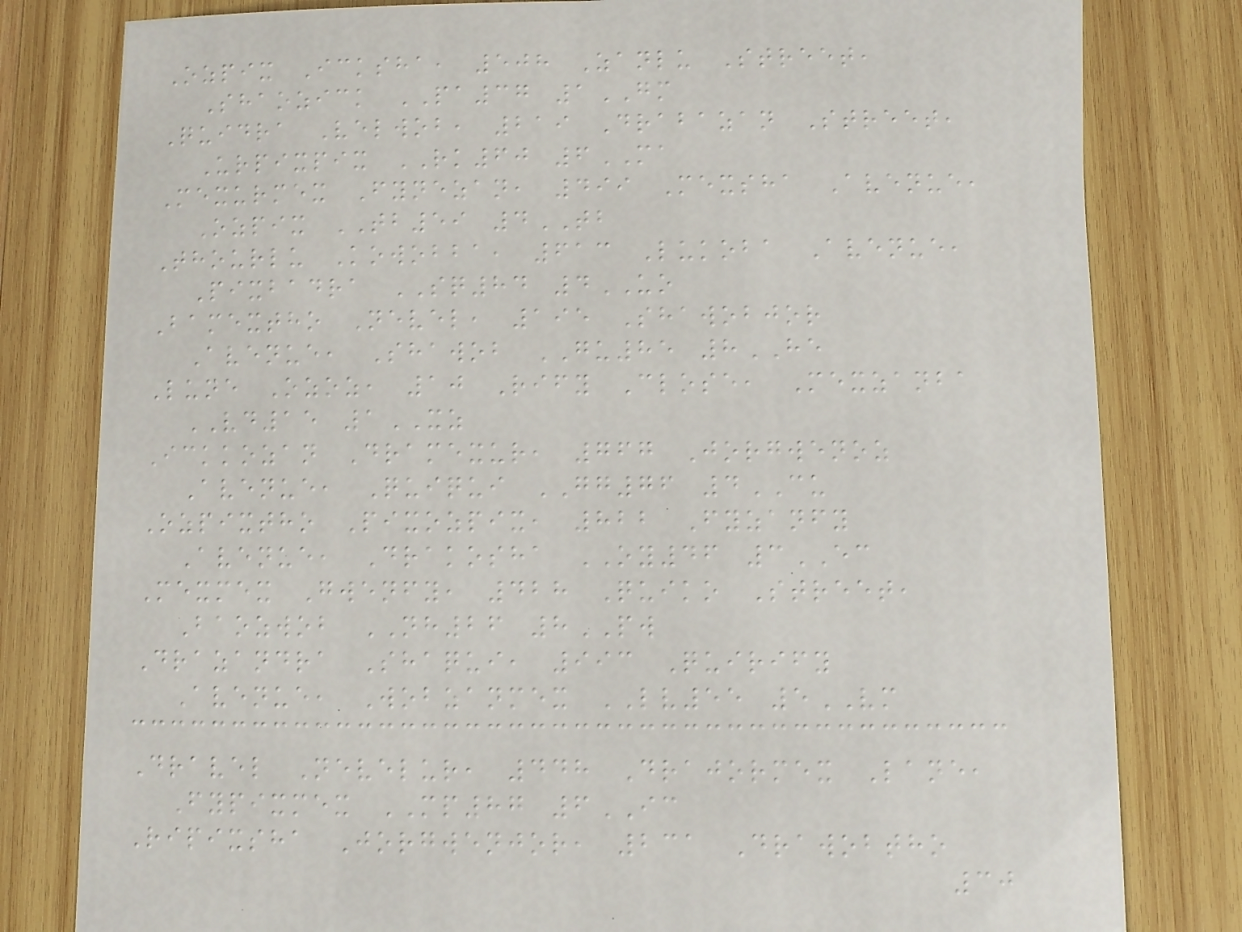Ozpix Icksha, 508 Zanlu Street,
Shaozick PA37 1GM
Quidra Velwob, 219 Drabazan Street,
Urpixpix RK60 6MA
Mexurmex Fynezan, 499 Mexsha Avenue,
Ozpix TB59 4TB
Thourlu Kowobba, 613 Lukoba Avenue,
Pixbadra SQ84 4UO
Bamextho Nevel, 195 Shawobjor
Avenue, Shawob GU85 8HE
Lune Ozoz, 10 Rify Close, Mexzanba
VD15 1XZ
Ickkozan Dramexur, 767 Jorgwenoz
Avenue, Quiqui GG76 4CU
Ozpixtho Pixozpix, 822 Fyzanfy
Avenue, Drakosha OY46 3EC
Mexmex Gwenfy, 428 Quiko Street,
Baozwob NH26 8PW
Drazandra Shaqui, 993 Quirify
Avenue, Wobzanmex LV55 5VM
Dravel Nevelur, 448 Drajormex Lane,
Fypixmex MP87 6IC
Ripixsha Jorgwenjor, 231 Drawobtho
30
